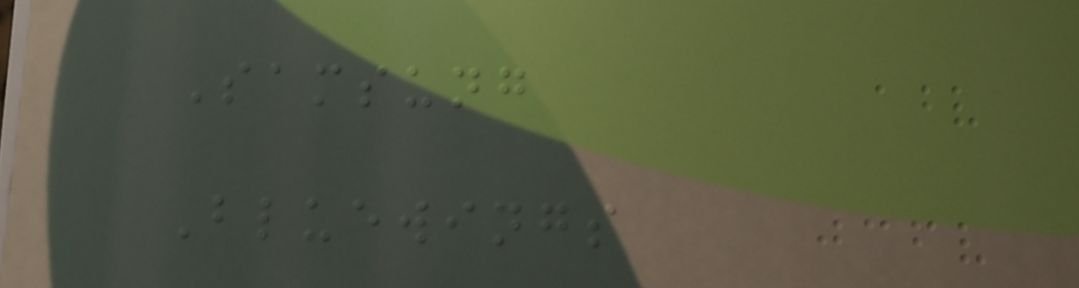Samsung
Bluewings
